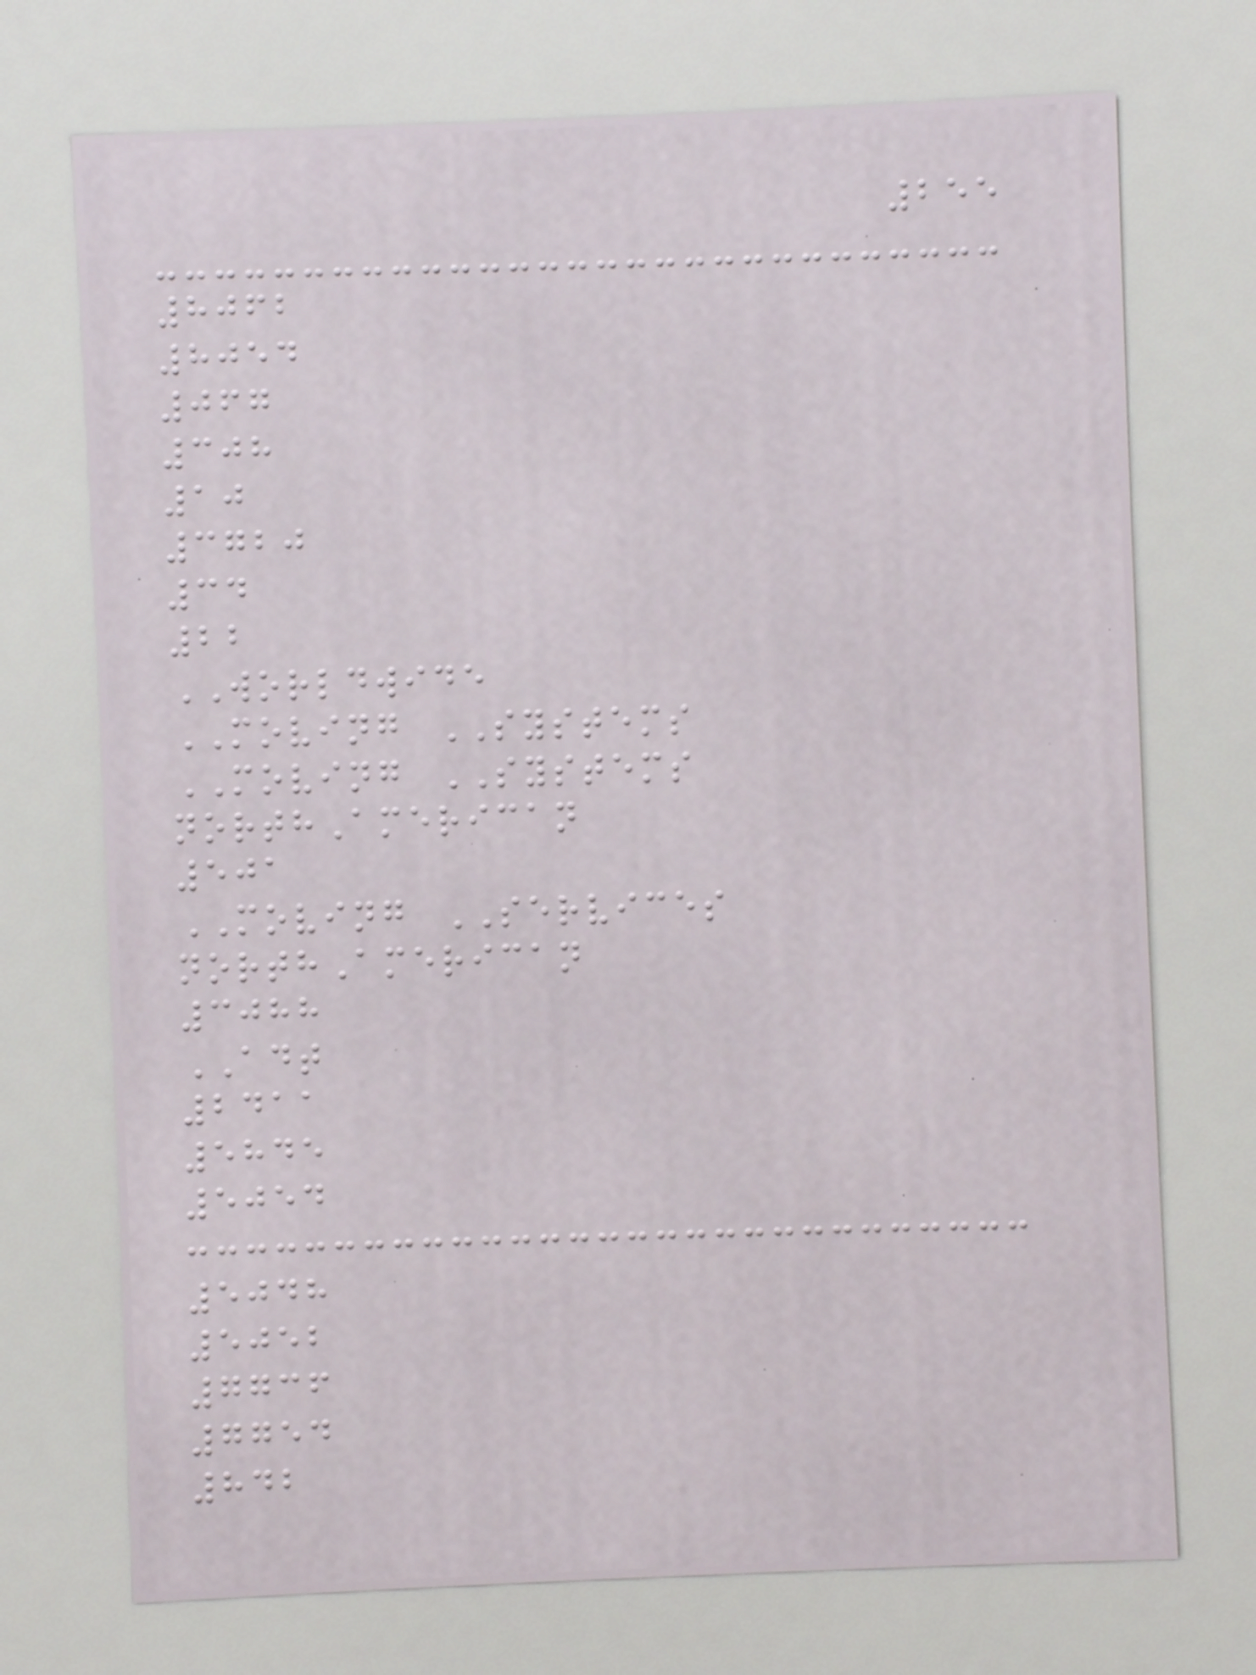255
8062
8054
067
308
10
3720
34
22
WORLDWIDE
MOVING SYSTEMS
MOVING SYSTEMS
northAmerican
501
MOVING SERVICES
northAmerican
3088
ADT
2411
5845
5054
5048
5052
7736
7754
842
